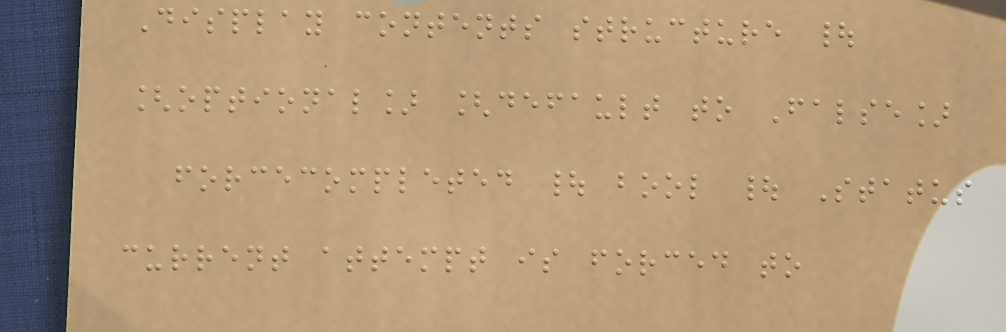Display contents structure |
[optional] [default to False]
forcecompleted | bool | Status
current attempt is forced to
